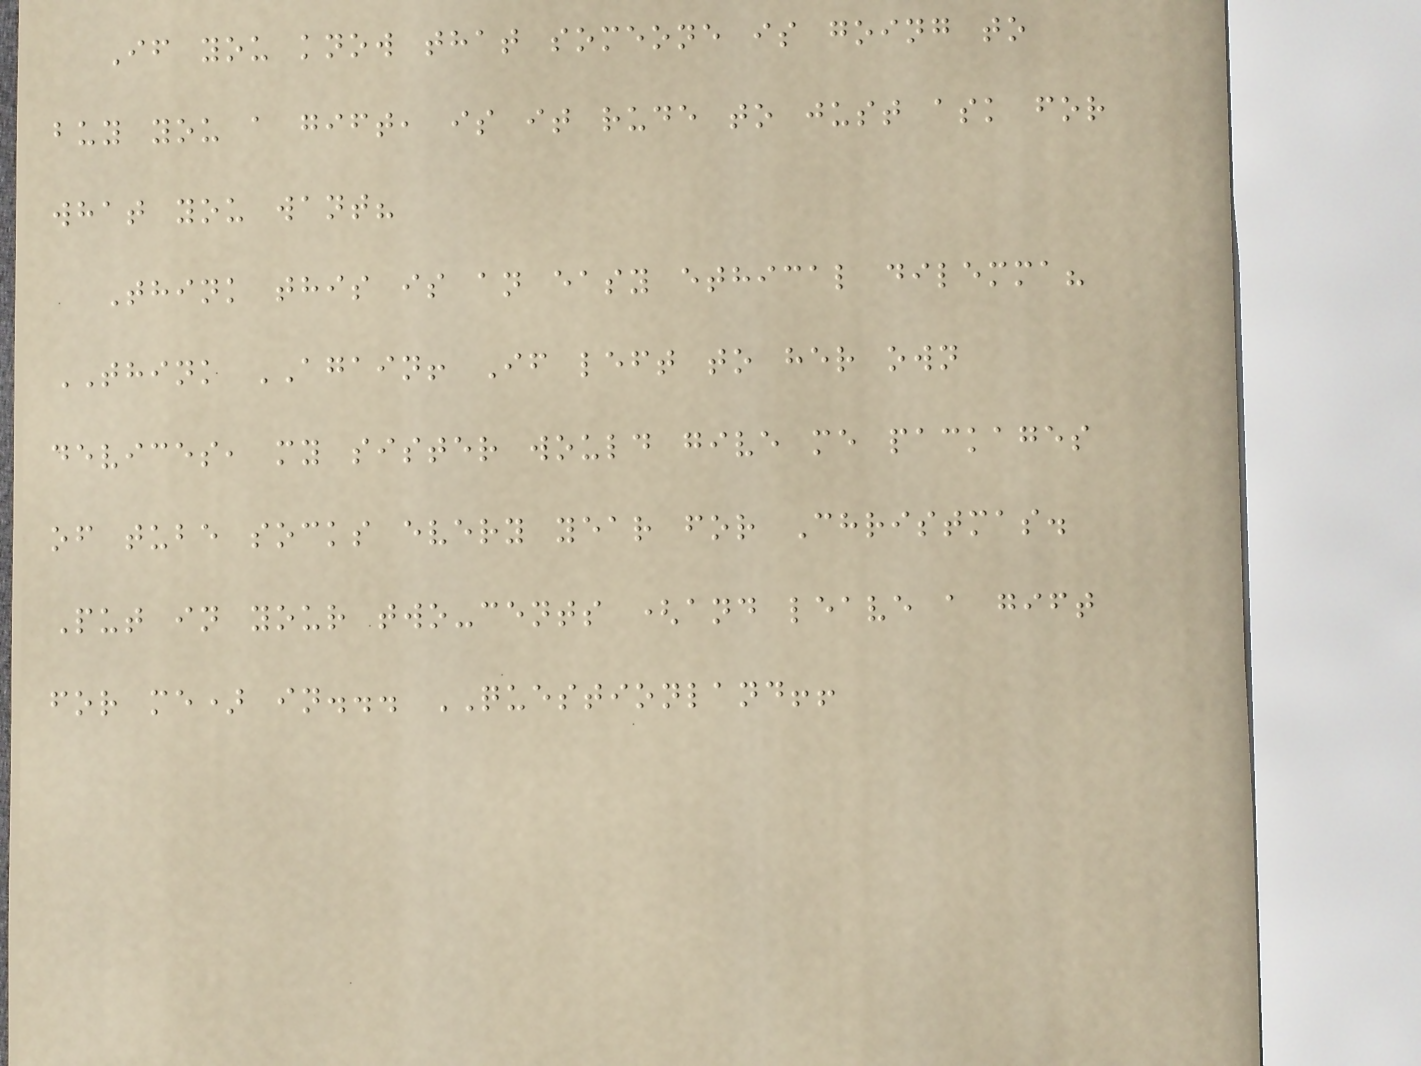If you know that someone is going to
buy you a gift, is it rude to just ask for
what you want?
Think this is an easy ethical dilemma?
THINK AGAIN! If left to her own
devices, my sister would give me packages
of tube socks every year for Christmas.
Put in your two-cents (and leave a gift
for me) in... QUESTIONLAND!!
